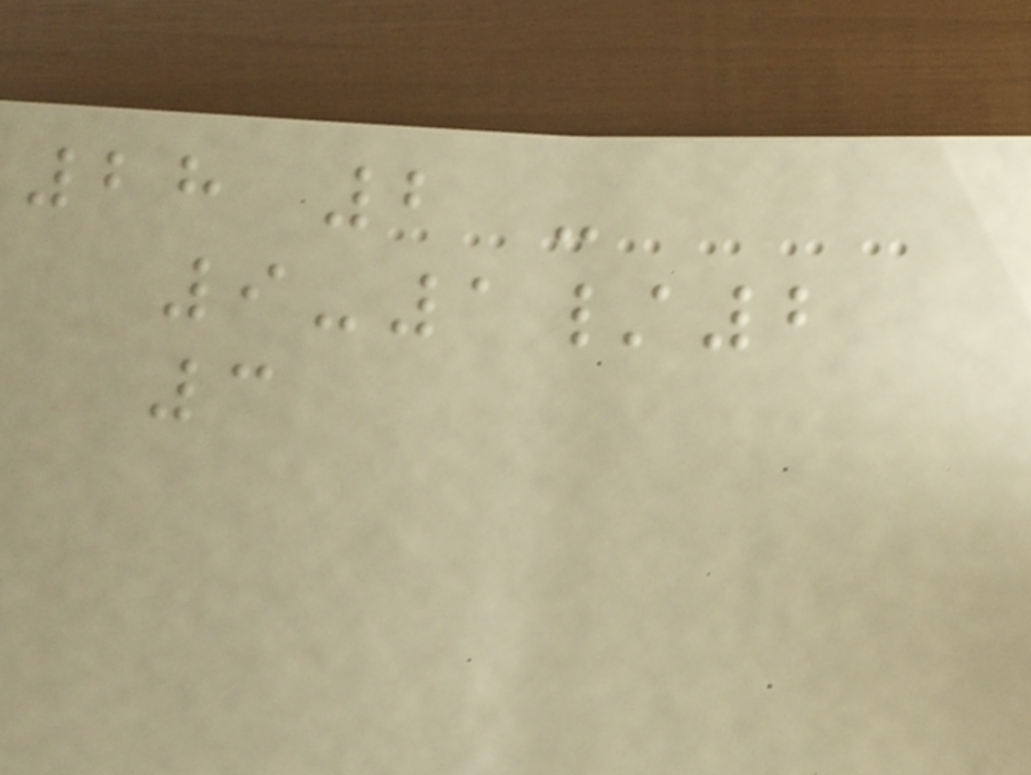28 2 -
9-1/2
3
